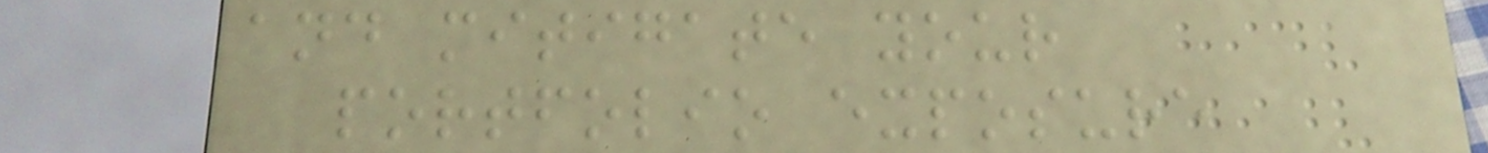and mitigate your
portfolio exposure
